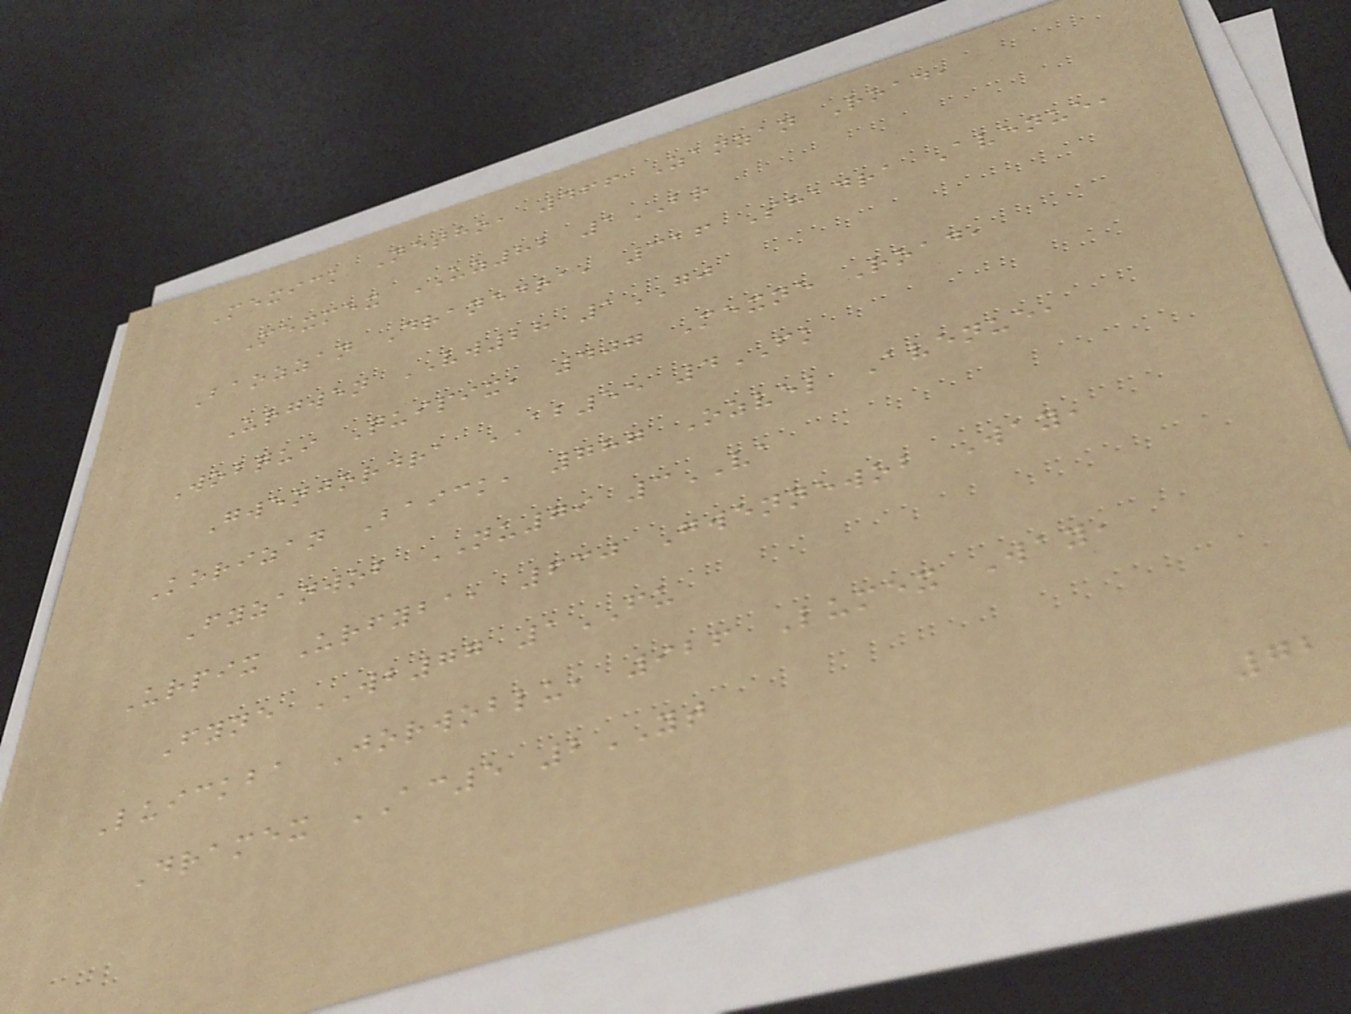Mexick Netho, 466 Zanzan Road,
Mexmex UZ82 1BR
Baozzan Dranedra, 316 Shadra Avenue,
Urgwen VW28 1GJ
Wobqui Quipix, 407 Mexne Road,
Gwenjordra AB55 4FK
Korizan Baick, 787 Ozvel Avenue,
Fyzanwob NU79 3VA
Urpix Urfyba, 630 Gwennewob Way,
Fyne WB77 1FU
Luickba Jorwoblu, 926 Lumex Way,
Dramex AC5 2YT
72
